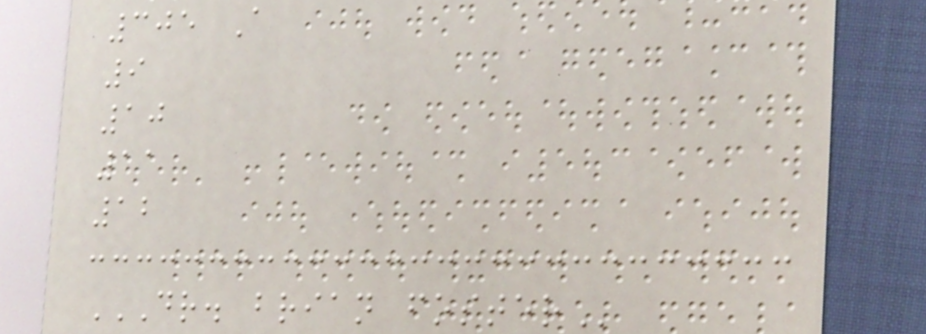305 A
9
10
11
12
DR. BRIAN FOSTER
